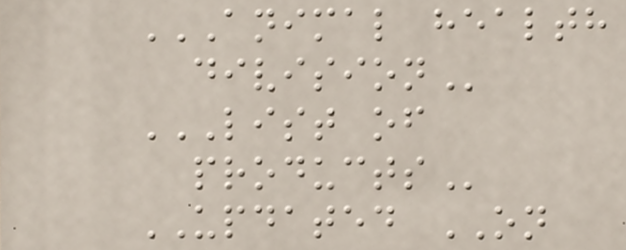ANIMAL HEALTH
DIVISION
LIST OF
PRODUCTS
UPDATED ON
